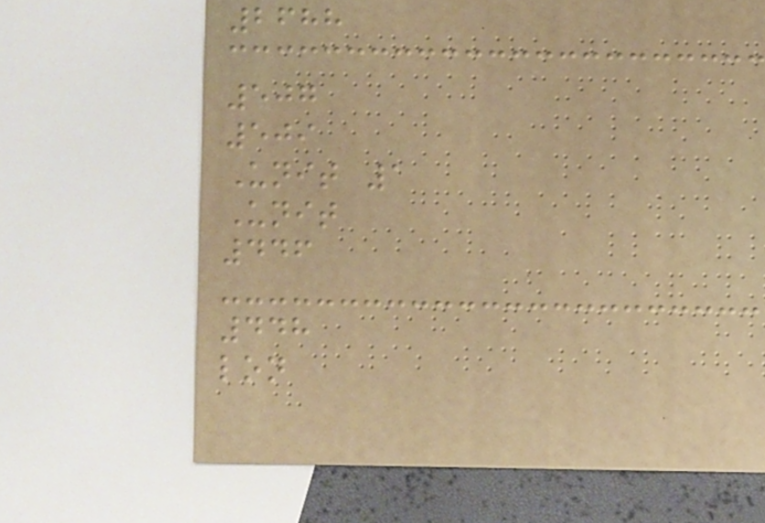2688
507
509
Unit 1
Unit
446
448
lon
